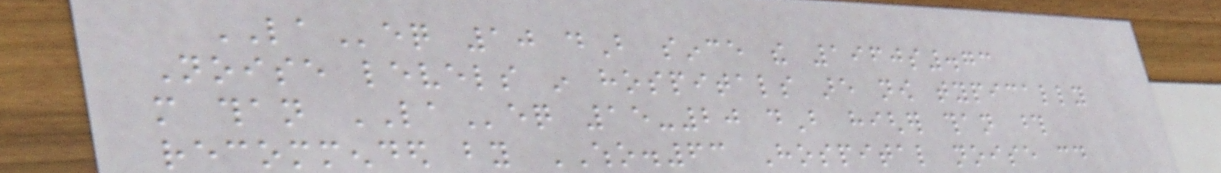LAeq 10 dB since the 1960s.73
Noise levels in hospitals are now typically
more than LAeq 15-20 dB higher than those
recommended by WHO.63 Hospital noise could
